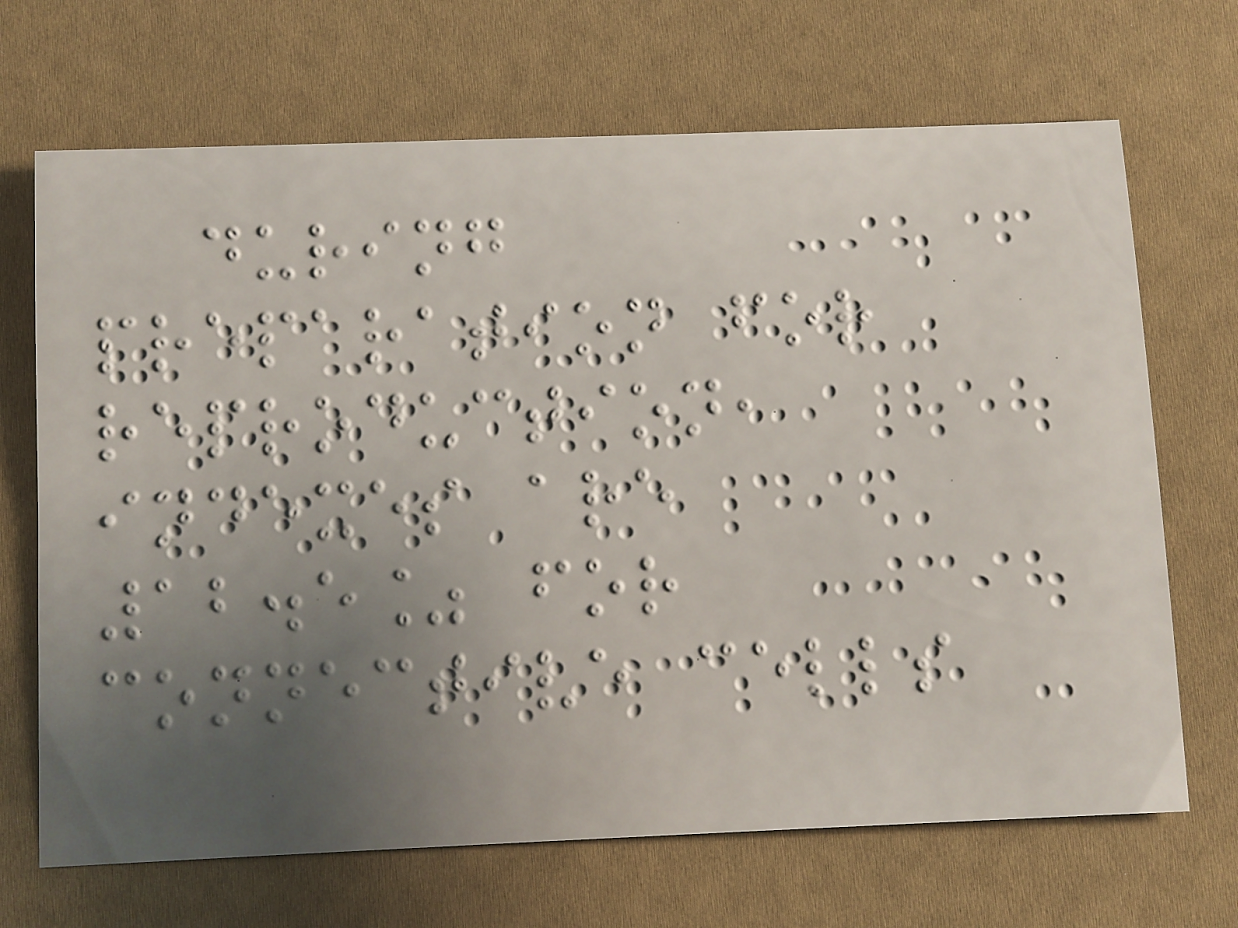during
preparation for
reproduction,
indexes are
12.5% for
connective cells
